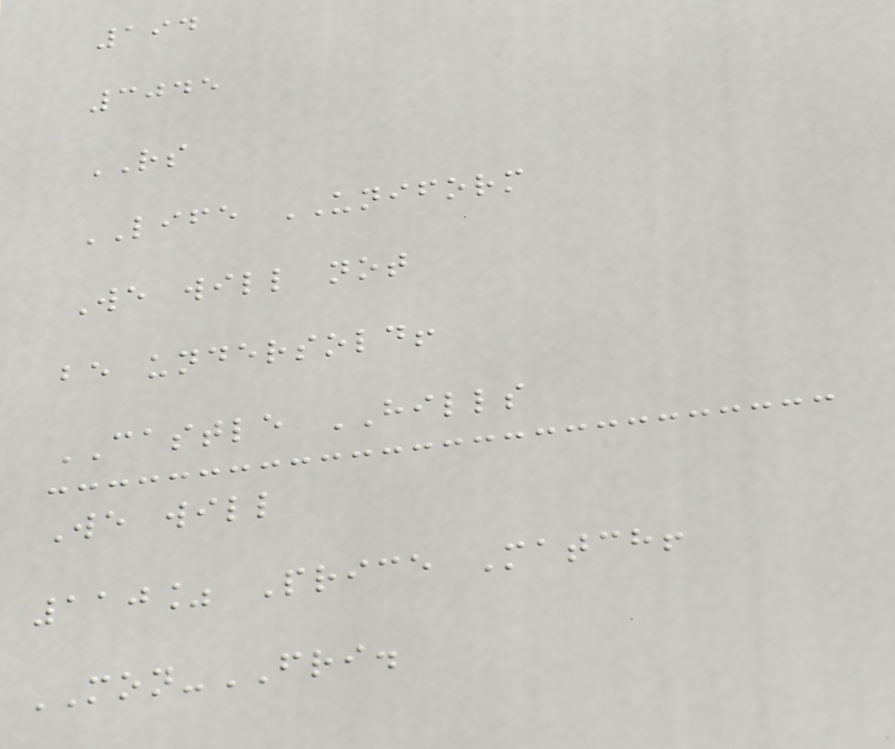194
3045
RS
LIFE UNIFORM
We will not
be undersold!
CASTLE HILLS
We will
110% Price Match!
MON-FRI.
